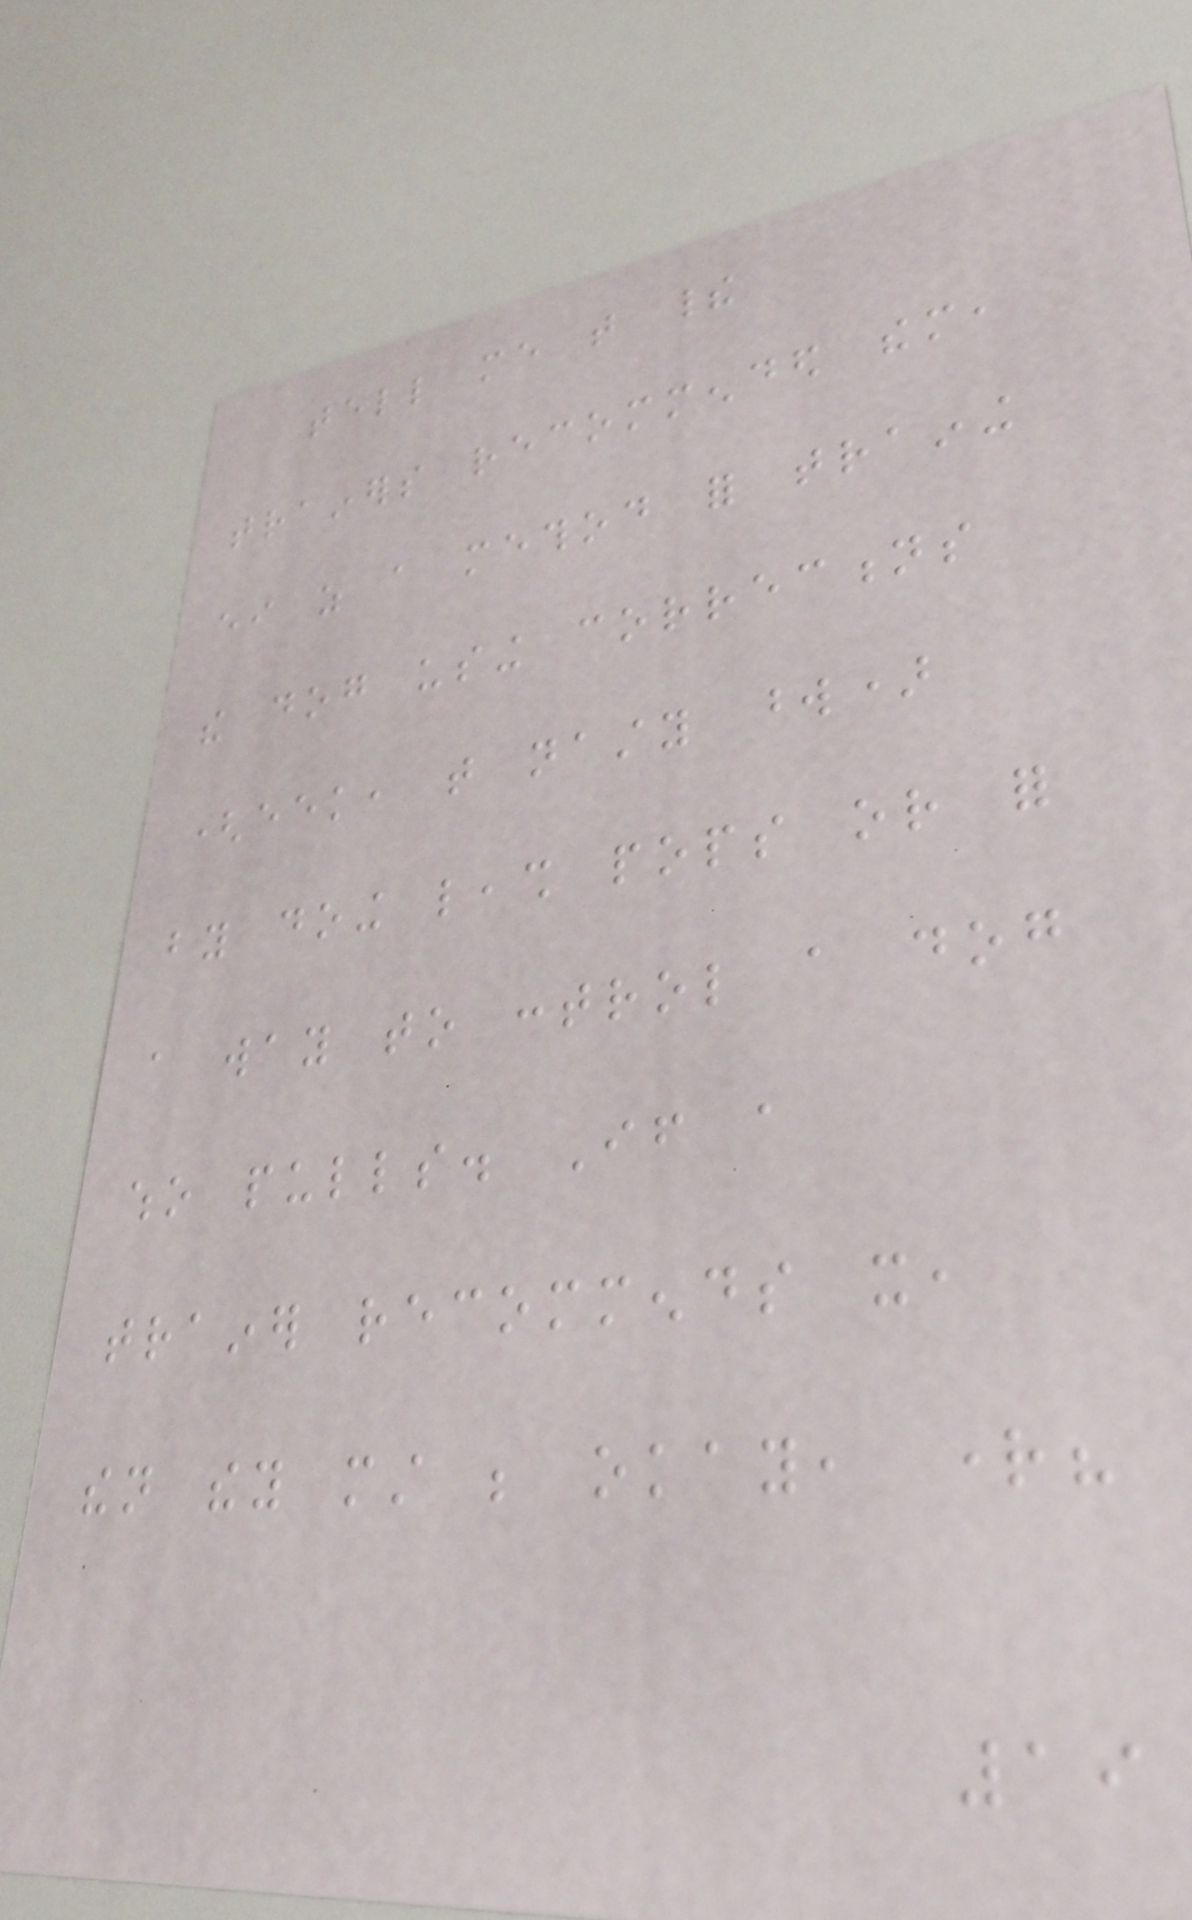tell me that their
trainers recommended them,
either as a method for training
the dog using corrections
(eek, that nasty word)
by doing leash pops or for
a way to control a dog
who pulls. If a
trainer recommends it,
then they must be okay, right?
19
